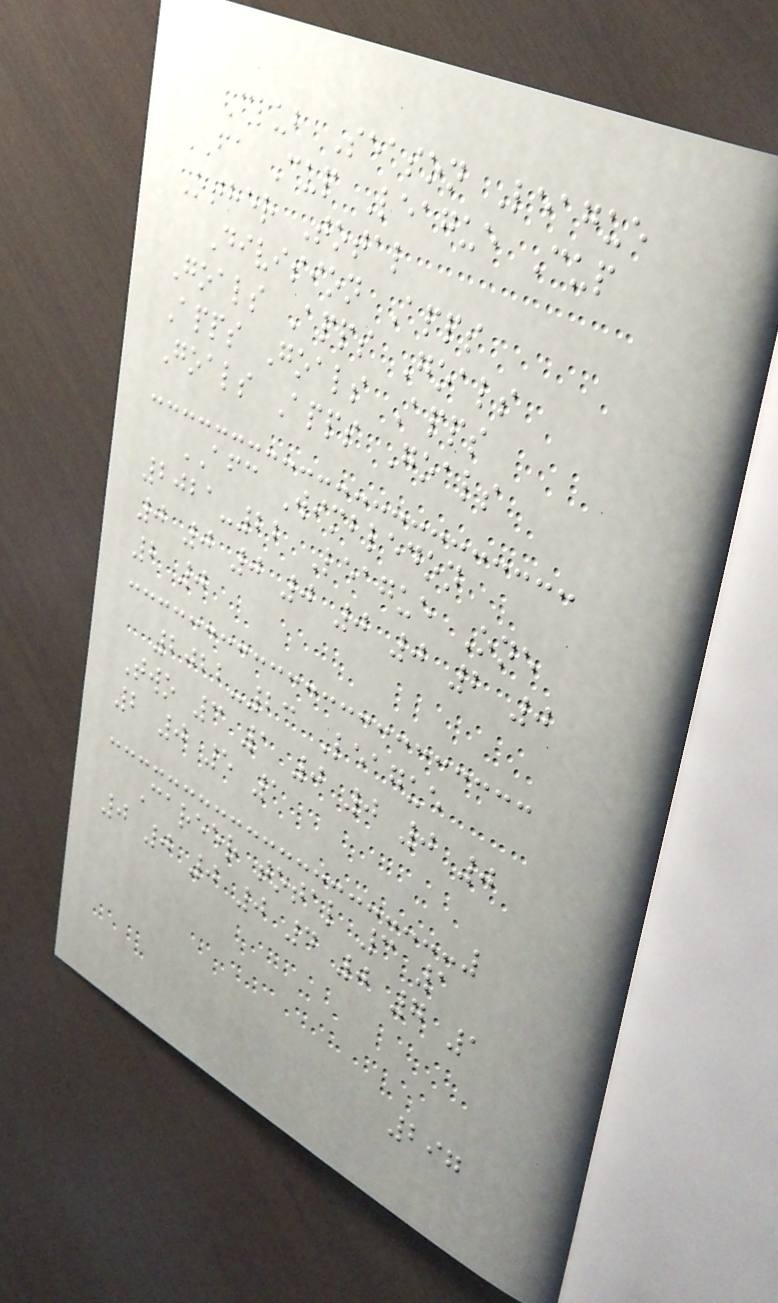Club Season League
FA Cup League Cup
Other Total
Division Apps
Goals Apps Goals
Apps Goals Apps
Goals Apps Goals
AFC Wimbledon
2021-22 League One
0 0 0 0 0 0 2 0
2 0
2022-23 League
Two 3 1 0 0 0 0
2 0 5 1
Career total 3 1
0 0 0 0 4 0 7 1
297
